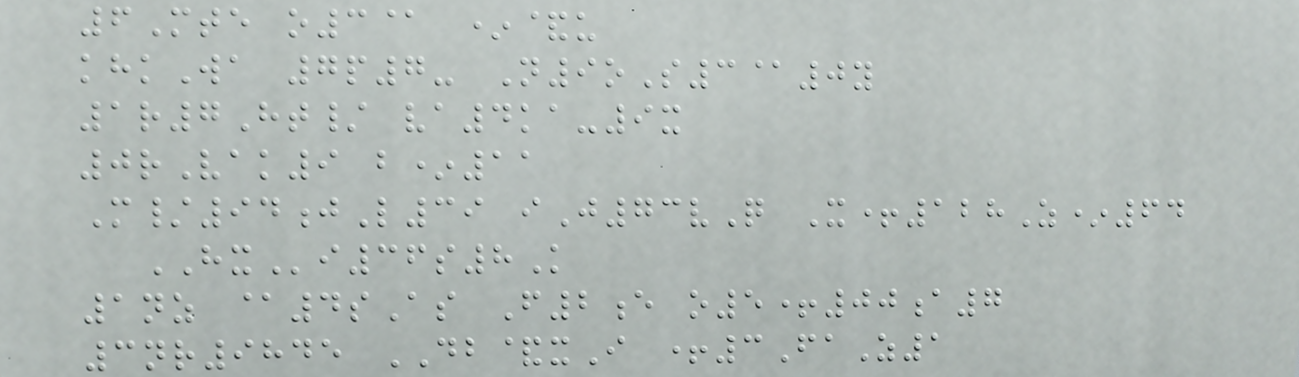6Mte o3@ *&u
khkWa 7p7- N9oS3@0y
1r7Ht/ va4ka-9x
0rVak9 b*11
M/94jL39 iJ73vQ X+128Z*64
HXi36s8K
1nz @4sAs F2e o5+00a7
3nr9845 DB&xI +3FaZ1
